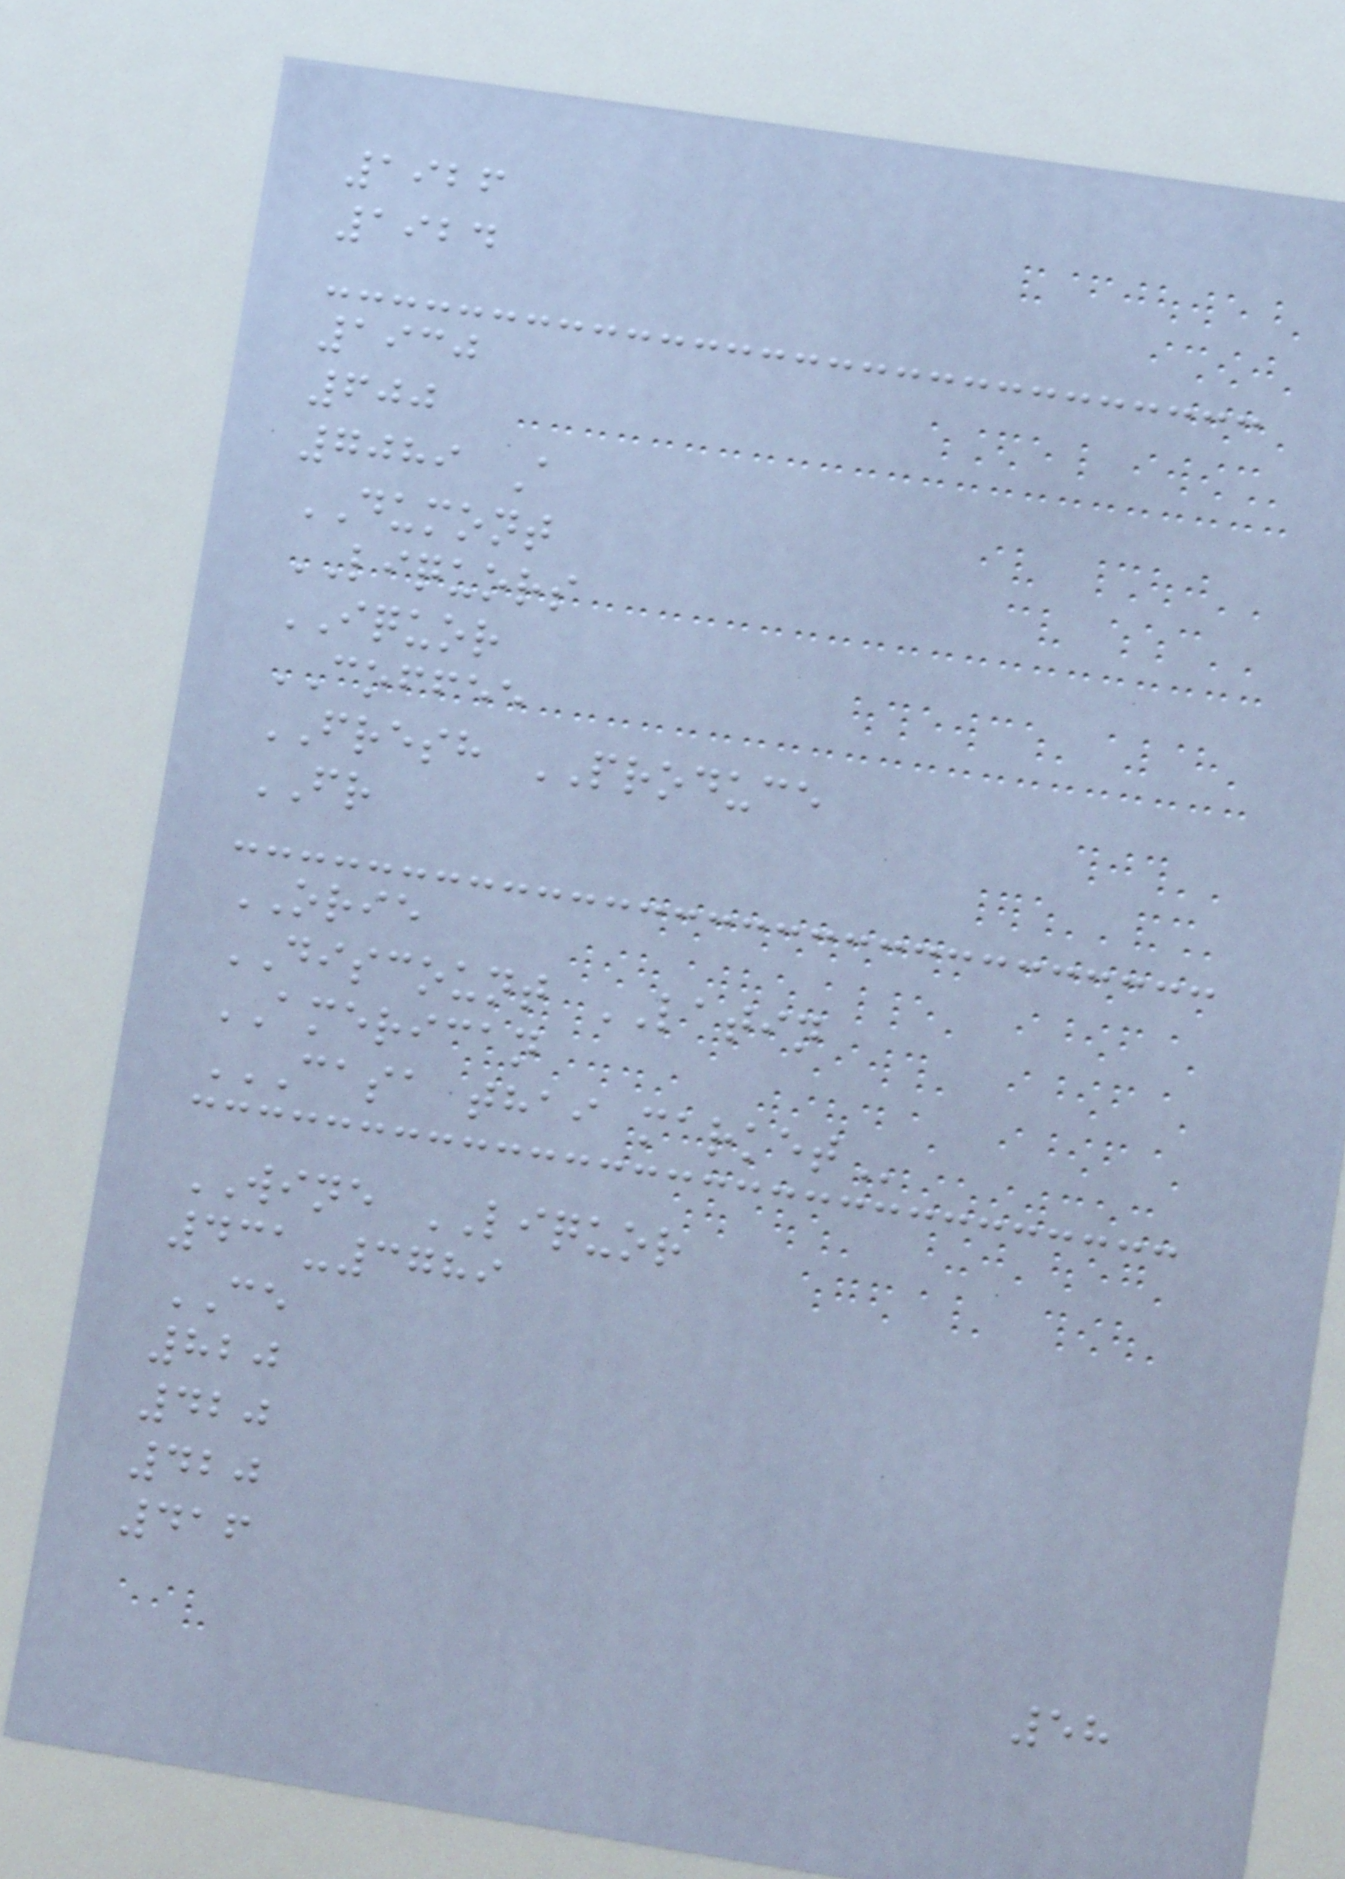1926
1924
1930
600
7089 A
DUMONT
LIQUORS
IQUOR
COFFEE
FRESH PRODUCE
FR
ORIE
DISCOUNT LATIN
AMERICAN
CASA THAI MARKET
WINE LIQUOR
431-3789
CE
820
420
420
416
58
